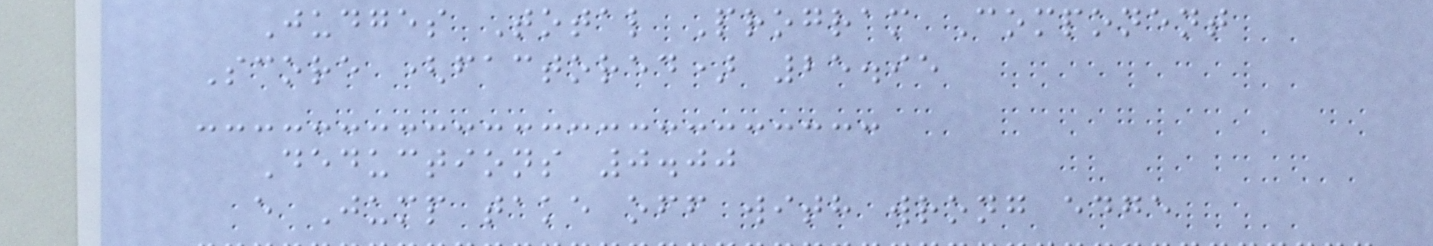Judges Total Program Component
Score (factored) 25.95
Deductions 0.00
e Jump take off with wrong edge
